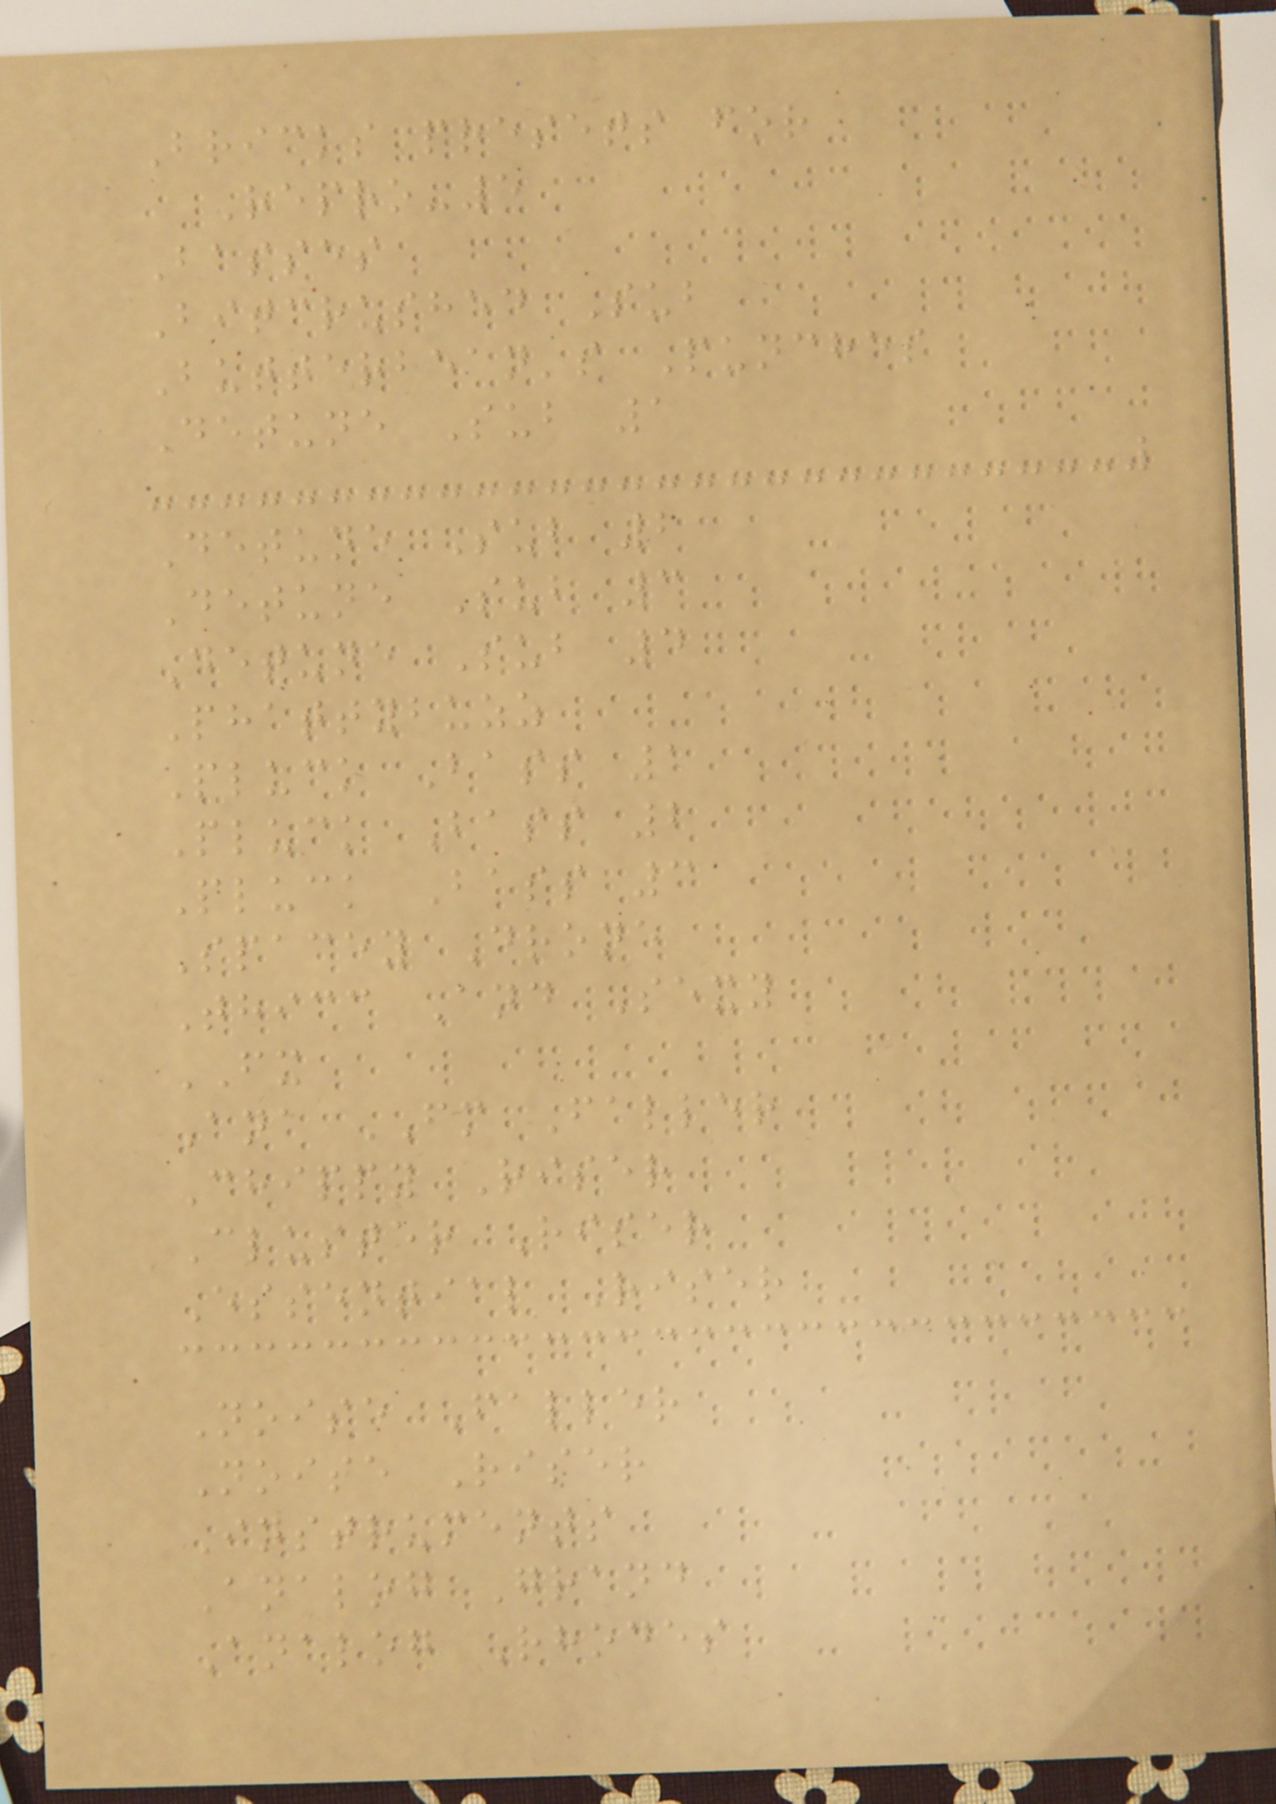Bricks presets for
Repro-5
Basses
Bitcrushed Sub
Butterbean's Punches
Detune Sub 1
Detune Sub 2
Detune Sub 3
Detune Sub 4
Phattybuzz
Pluck Bass 1
Pluck Bass 2
Pluck Bass 3
Spacey Drone
Thicc And Sexy
FX
Ana FM Faller
Chippy Riser
Cluster Riser
Essential Riser
Noise Faller
Noise Riser
Instruments
Analog Grand
Analog Rhodes
